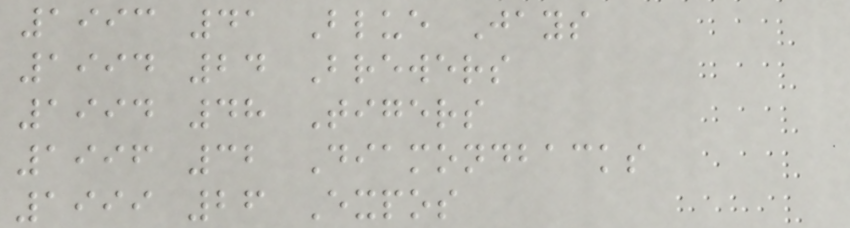1993 41 Blue Jays
1994 24 Brewers
1994 48 Tigers
1996 32 Diamondbacks
1999 26 Expos
